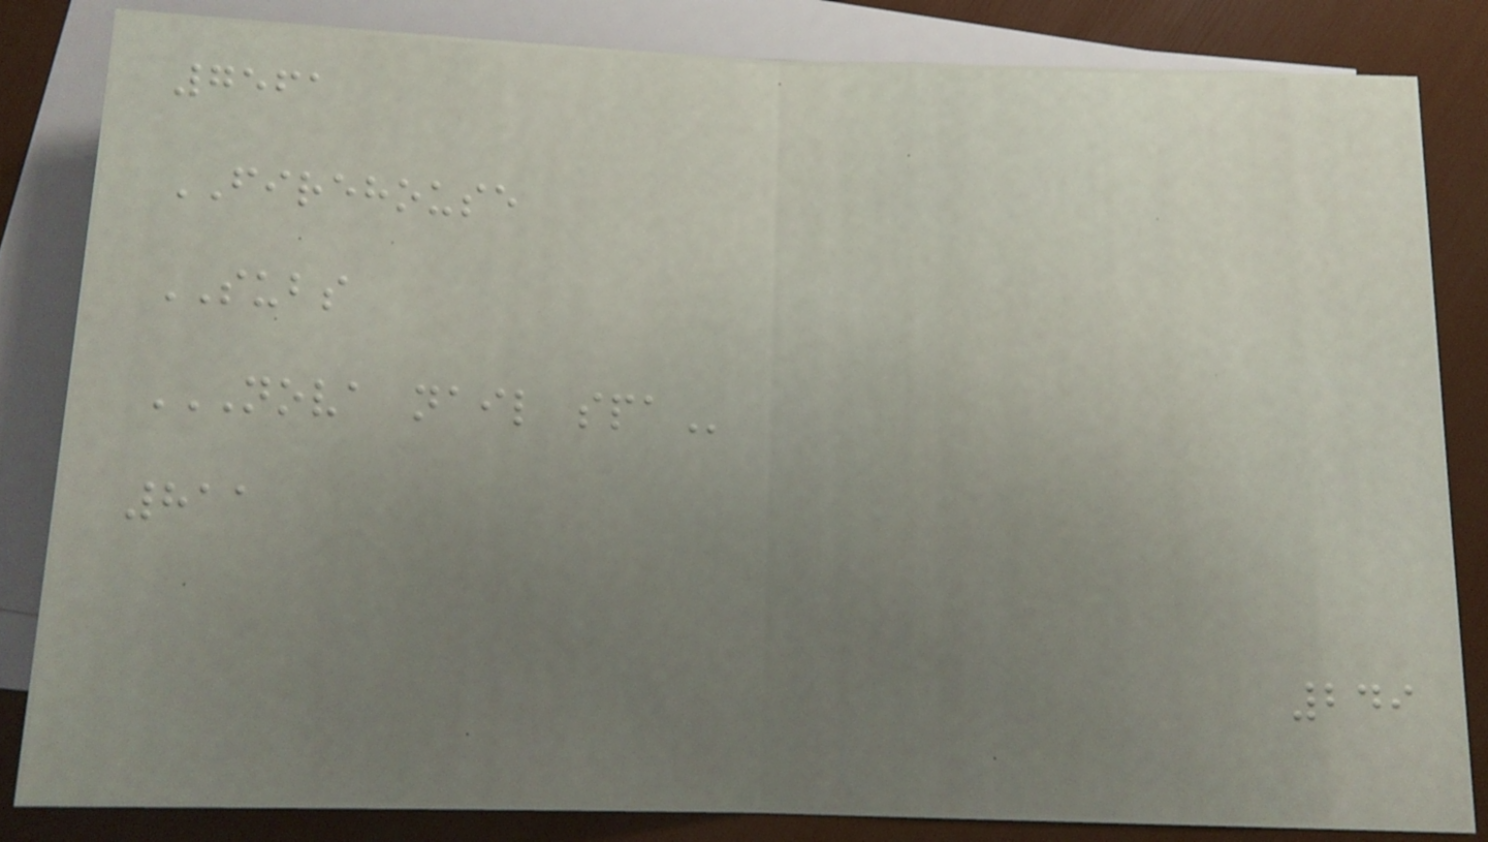7561
FIREHOUSE
SUBS
NOVA NAIL SPA
811
249
